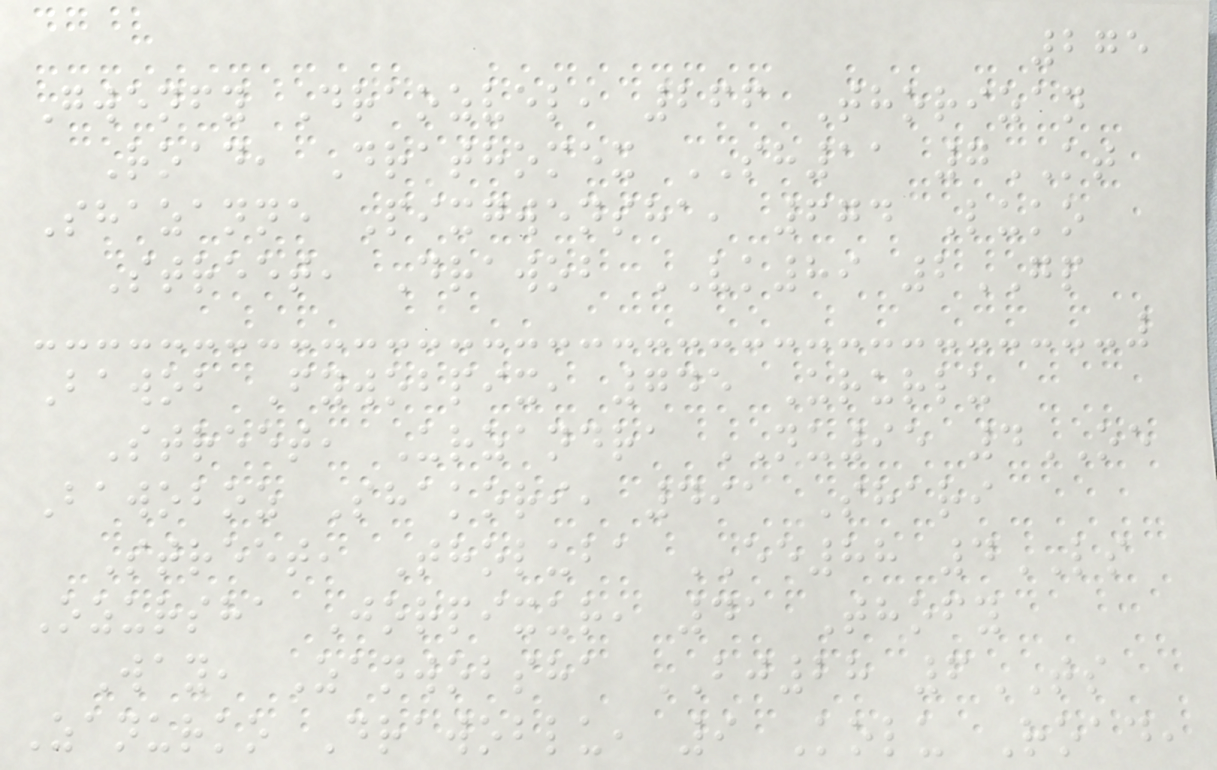275
Gwenfy Draozvel, 266 Thorizan
Road, Drathomex SH11 7KT
Shazanne Pixgwensha, 674 Luko
Street, Drawob VK89 2GP
Bawob Fywobpix, 745 Ururlu
Street, Urzandra NU95 4OE
Bawoboz Shakori, 491 Shari
Street, Tholuba EE88 4LS
Ozursha Jorpixur, 41 Thofy
Way, Zanwobsha BJ28 6TS
Zanurko Drawoblu, 9 Kolu Road,
